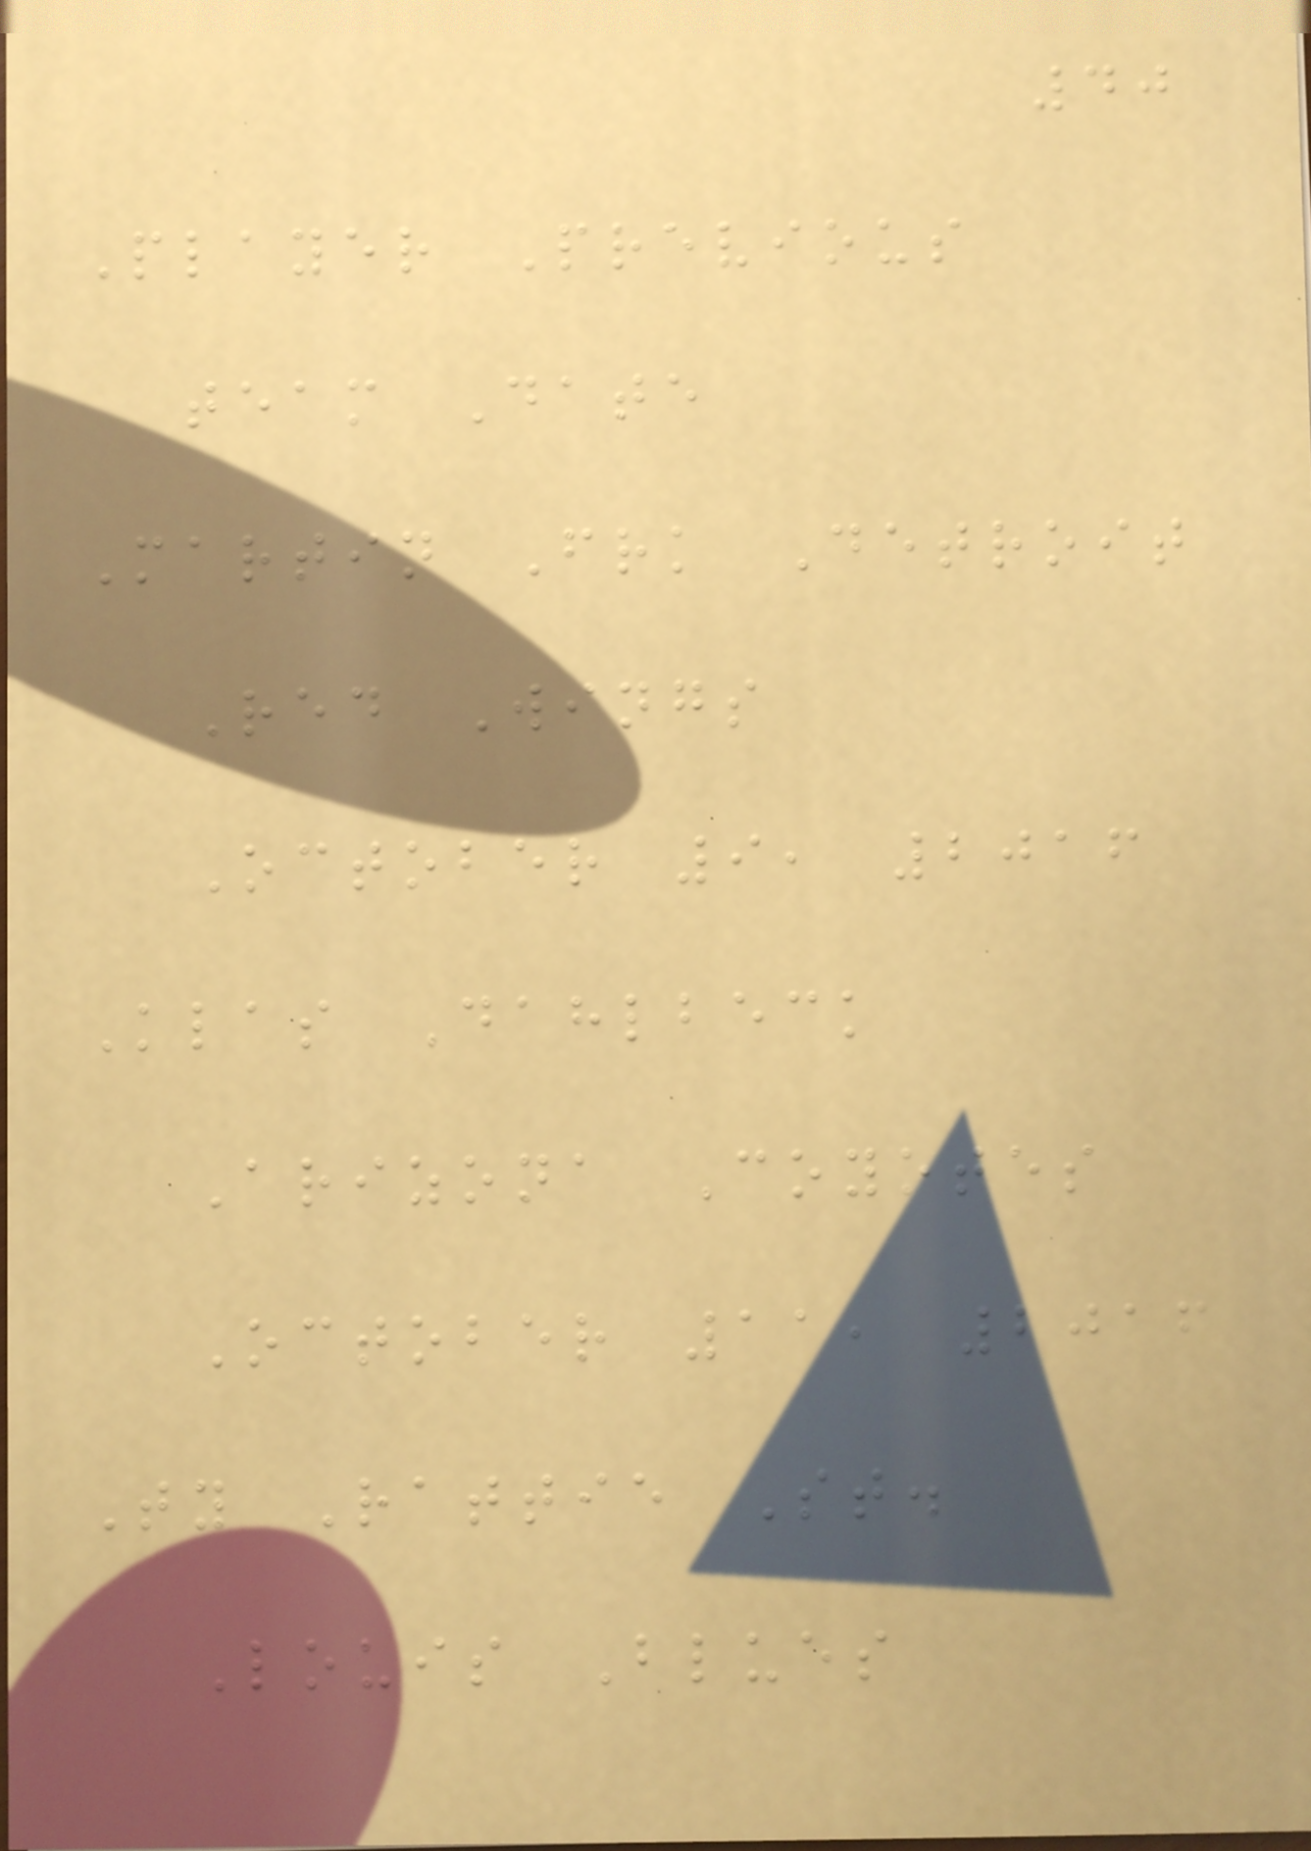40
Player Previous
team Date
Martin Frk Detroit
Red Wings
October 9, 2016
Klas Dahlbeck
Arizona Coyotes
October 11, 2016
Ty Rattie St.
Louis Blues
